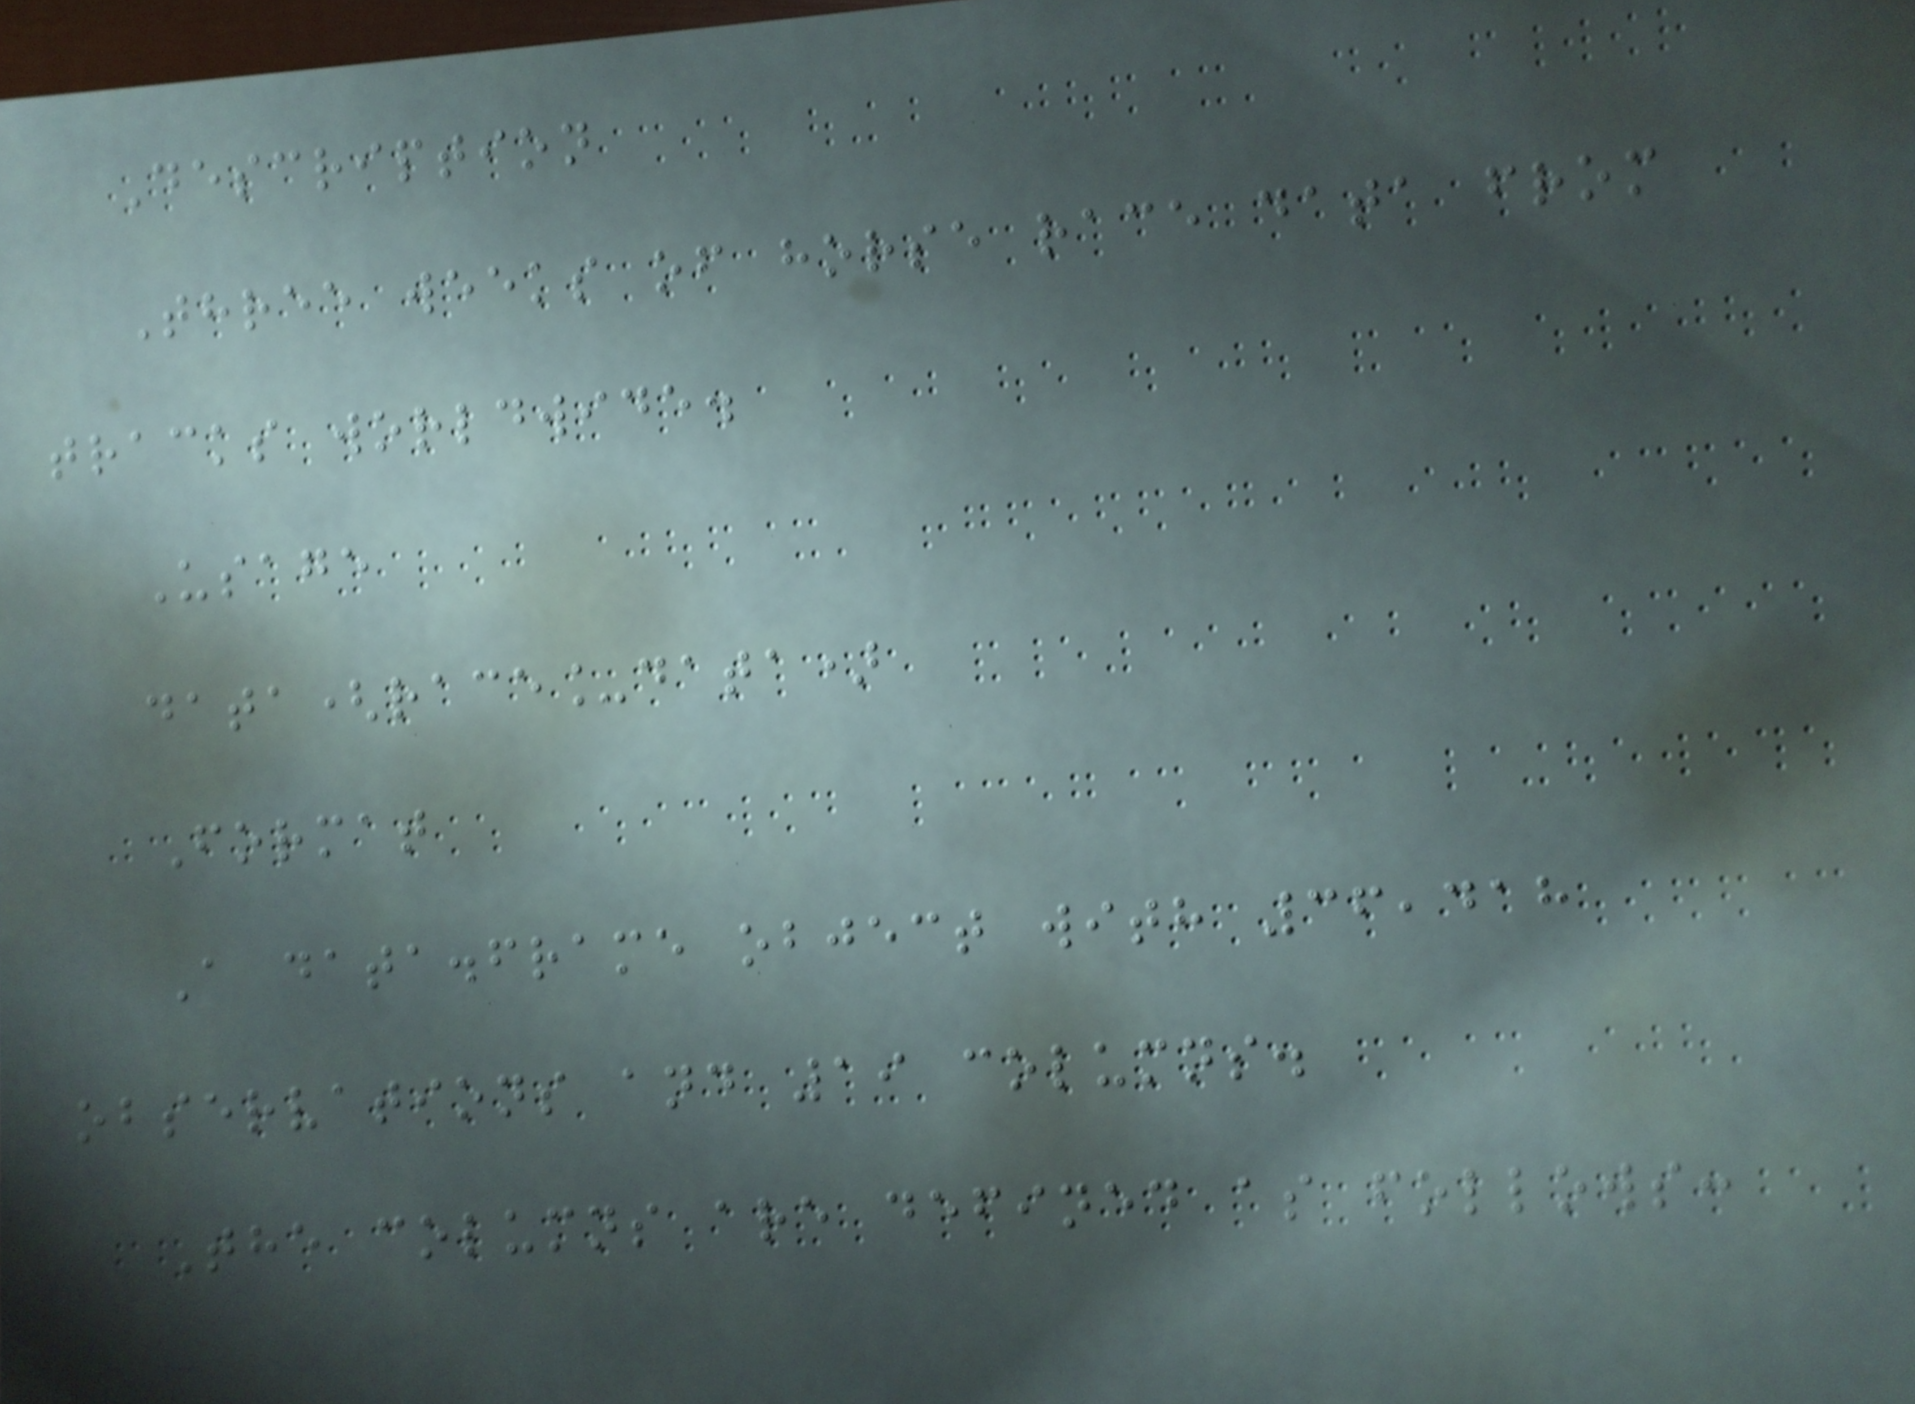Description
Three weeks of horse race data from
tracks worldwide.
Usage
data(race_data)
Format
A data.frame object with 36,418
observations and 19 columns.
The columns are defined as follows:
